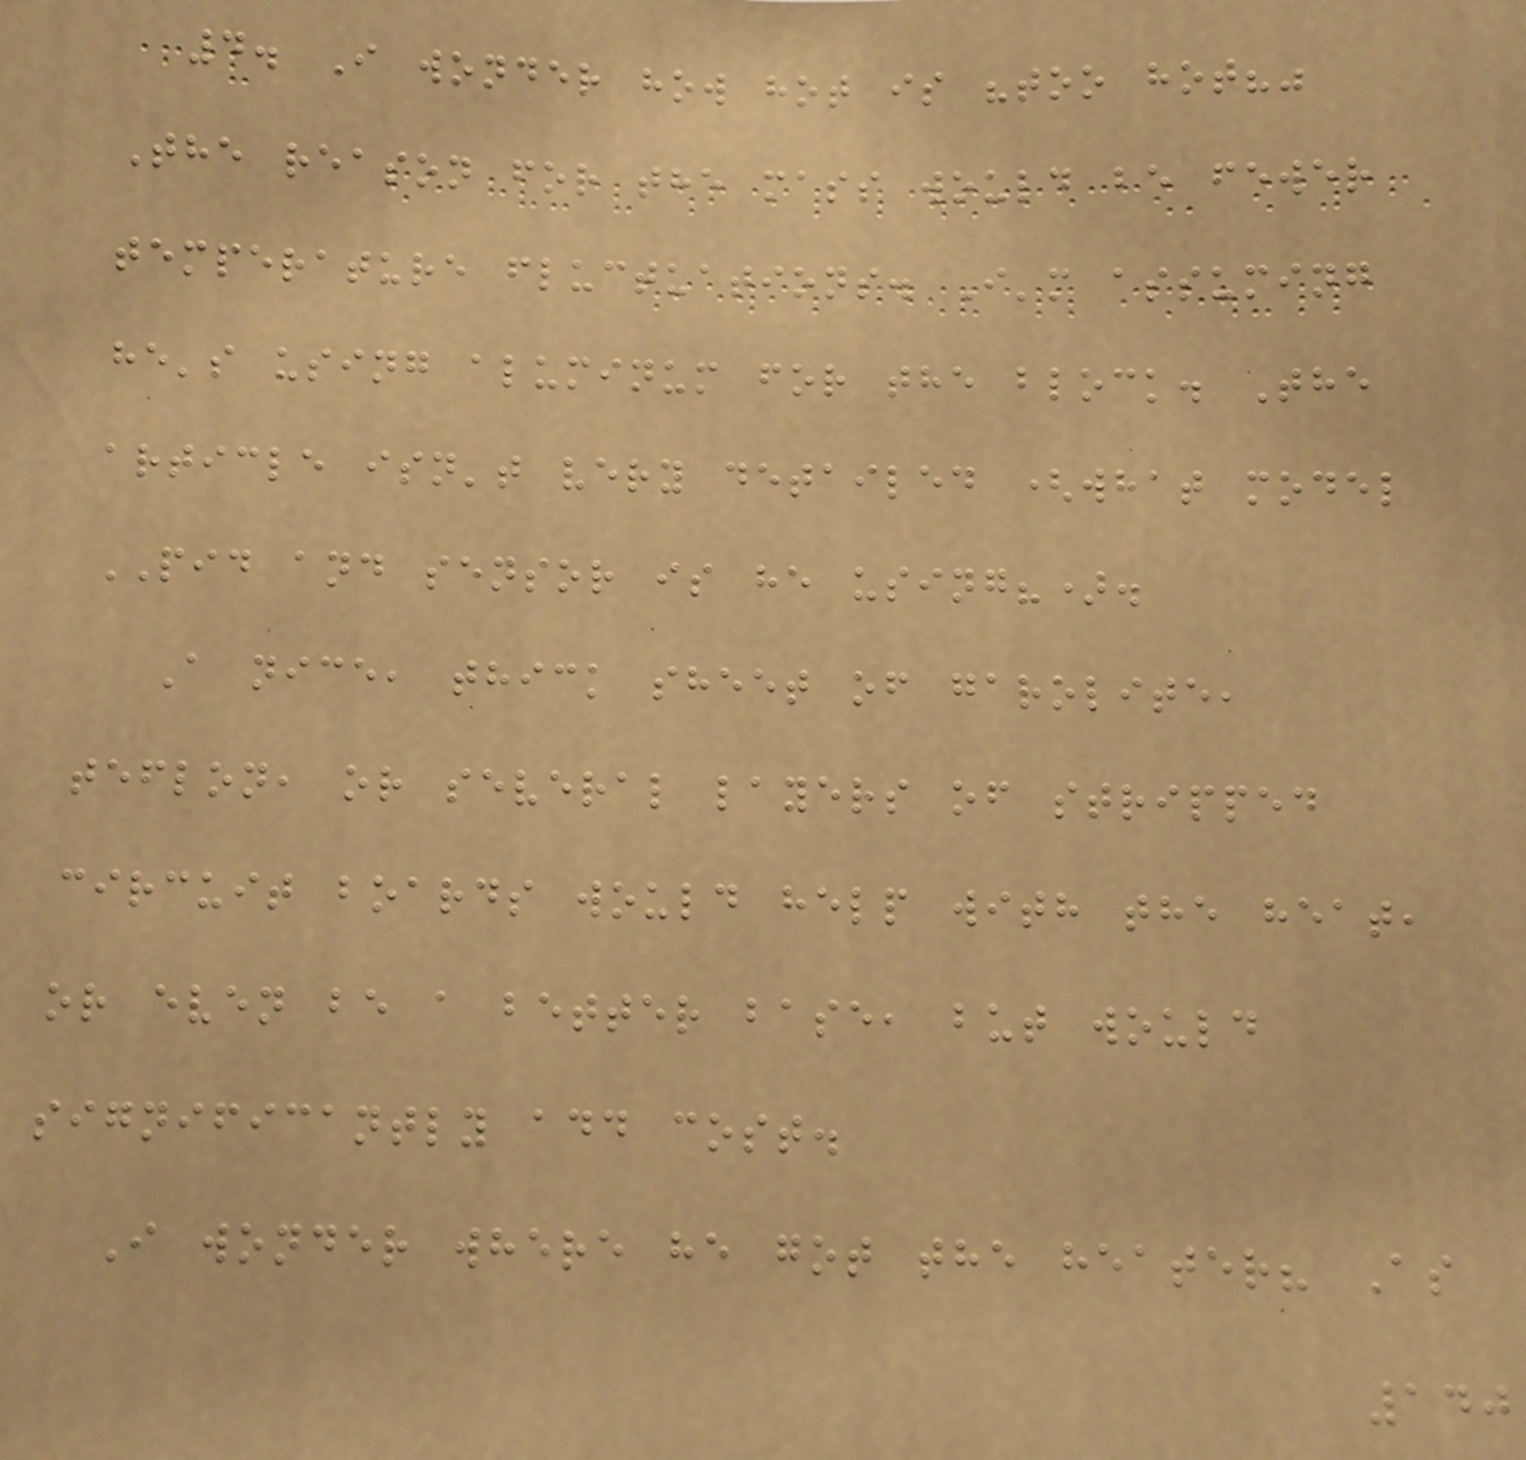4. I wonder how hot is "too hot?"
The reason for the mass would be fewer
temperature fluctuations. I'm assuming
he's using aluminum for the block. The
article isn't very detailed (what model
PID and sensor is he using?).
A nice, thick sheet of garolite,
teflon, or several layers of stripped
circuit boards would help with the heat,
or even be a better base, but would
significantly add cost.
I wonder where he got the heater? As
140
